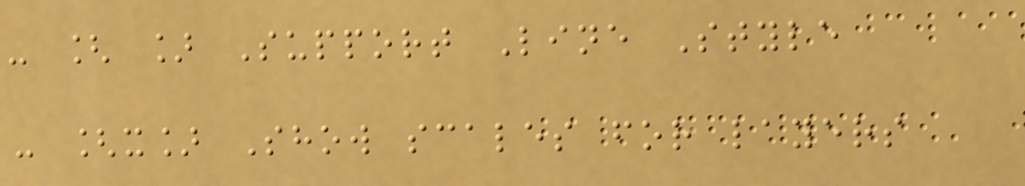- [ ] Support Line Style
- [x] Show scales for layers
